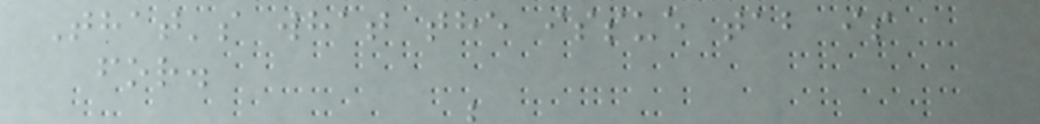That's what the issue tab is
for.
